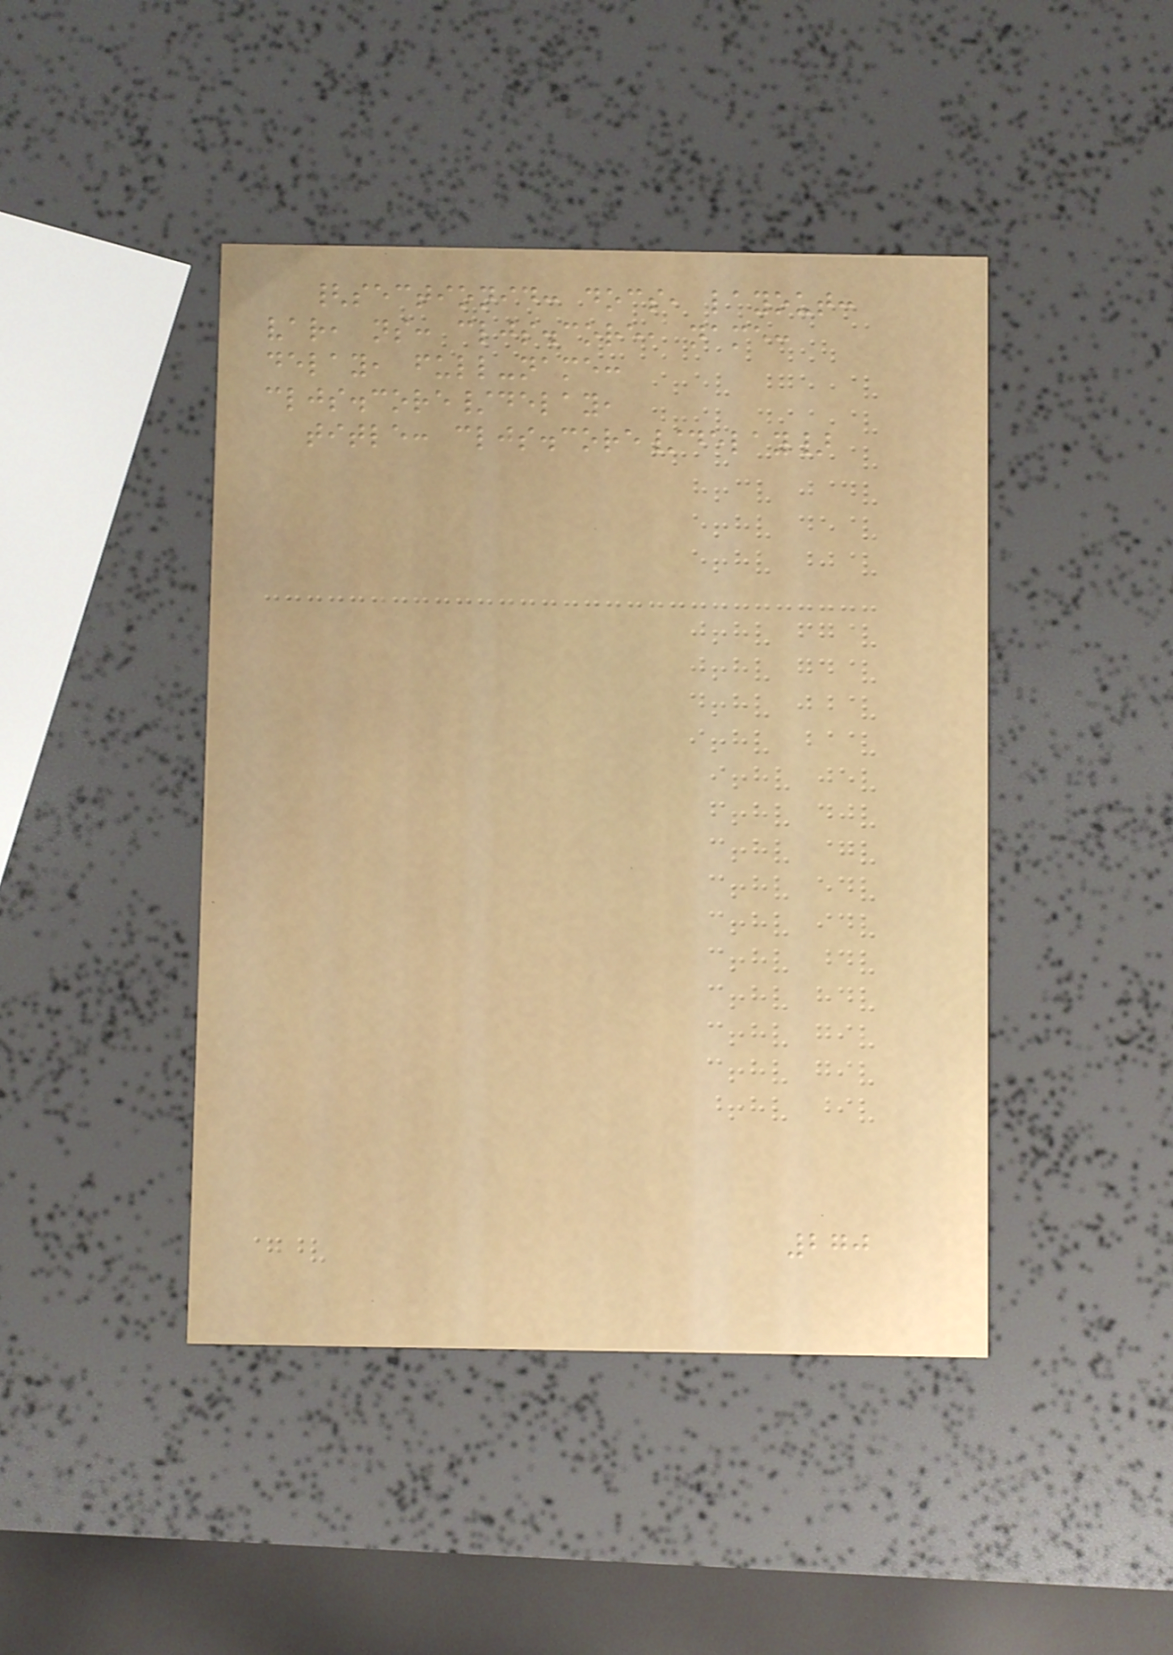{sectionid: docs, layout:
var, ns: cljs.core, name:
delay, full-name:
cljs.core/delay,
title: cljs.core/delay}
270
